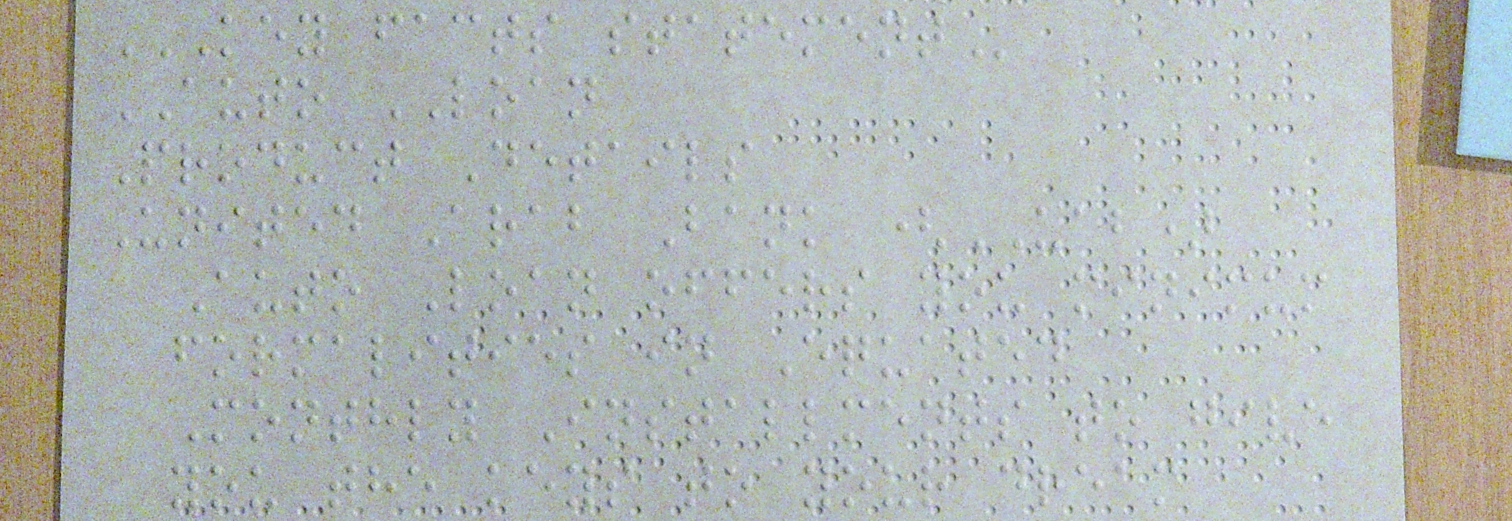KEY FACTS STATEMENT
AUTO LOAN
Product Details
United Arab Bank (UAB)
Auto Loan offers you minimum
formalities in Equated
Monthly Installments to give
you the keys to your dream
